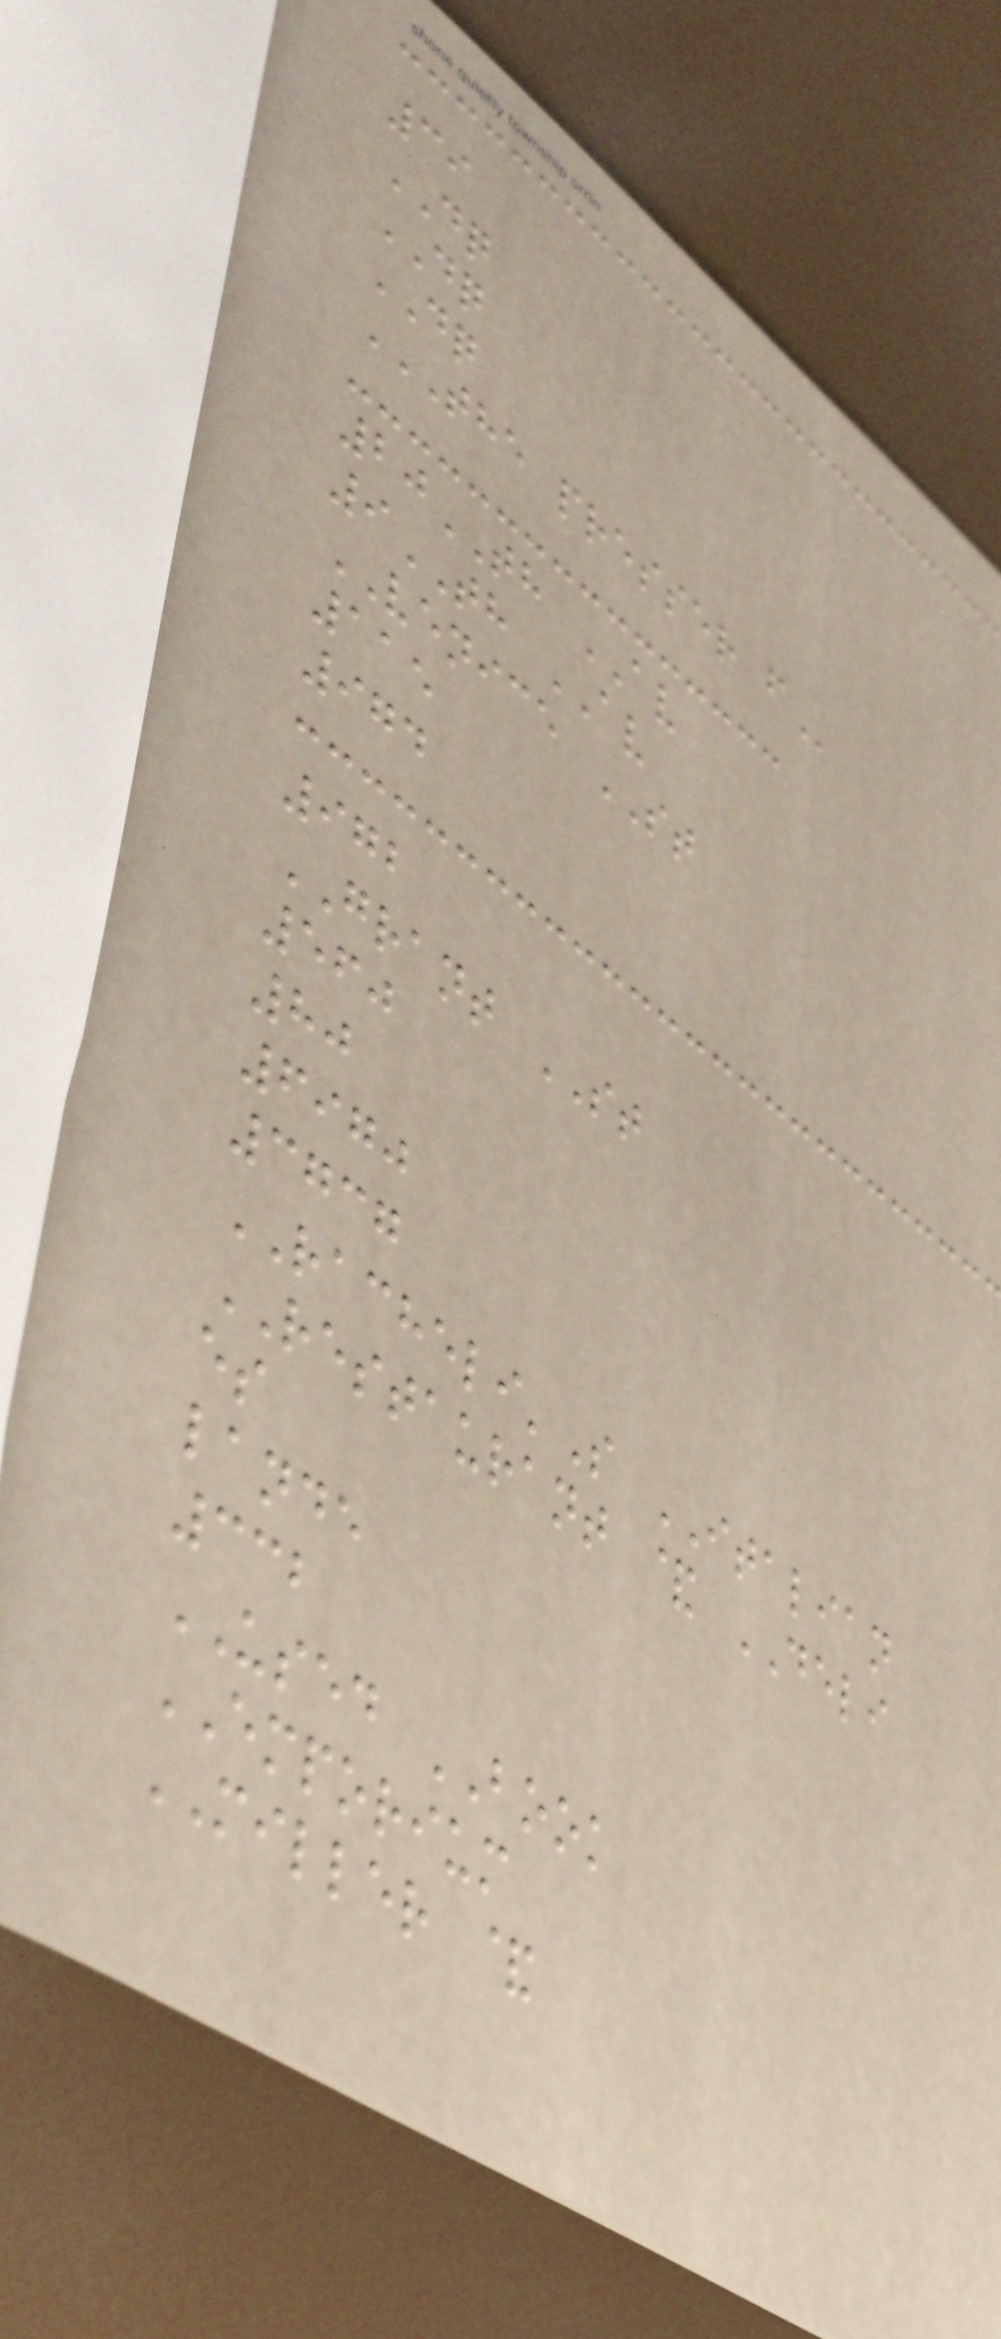39
DQ
DQ
DQ
THE PRESSER F
20TH AV
9TH AV
VENICE ST
115
974
972
GRANT ST
560
80
6970
3737
RACHELI'S ITALIAN
RESTAURANT & DELI
es
lande
332
USED BOOK
EMPORIUM
MILLER &
